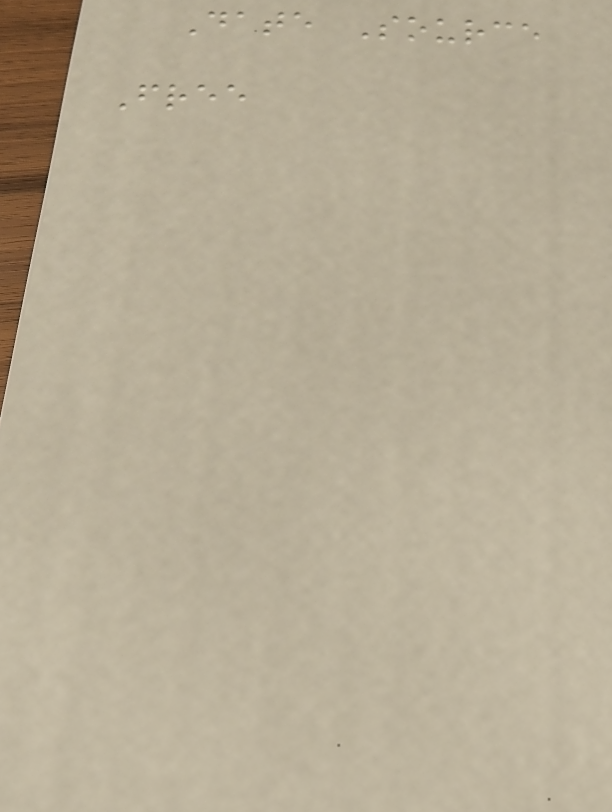Date Source
Free
